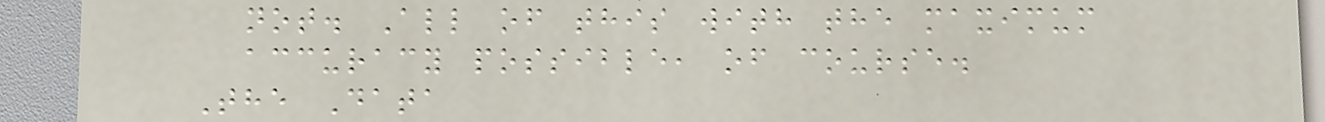not. All of this with the maximum
accuracy possible, of course.
The Data
